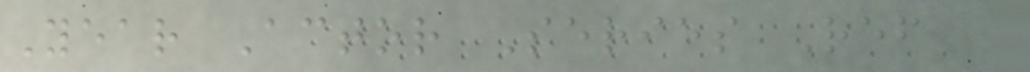Year Actor Series Ref
